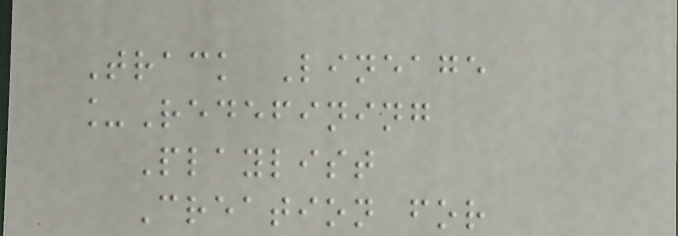Track Lineage
_Redefining
Playlist
Creation for
